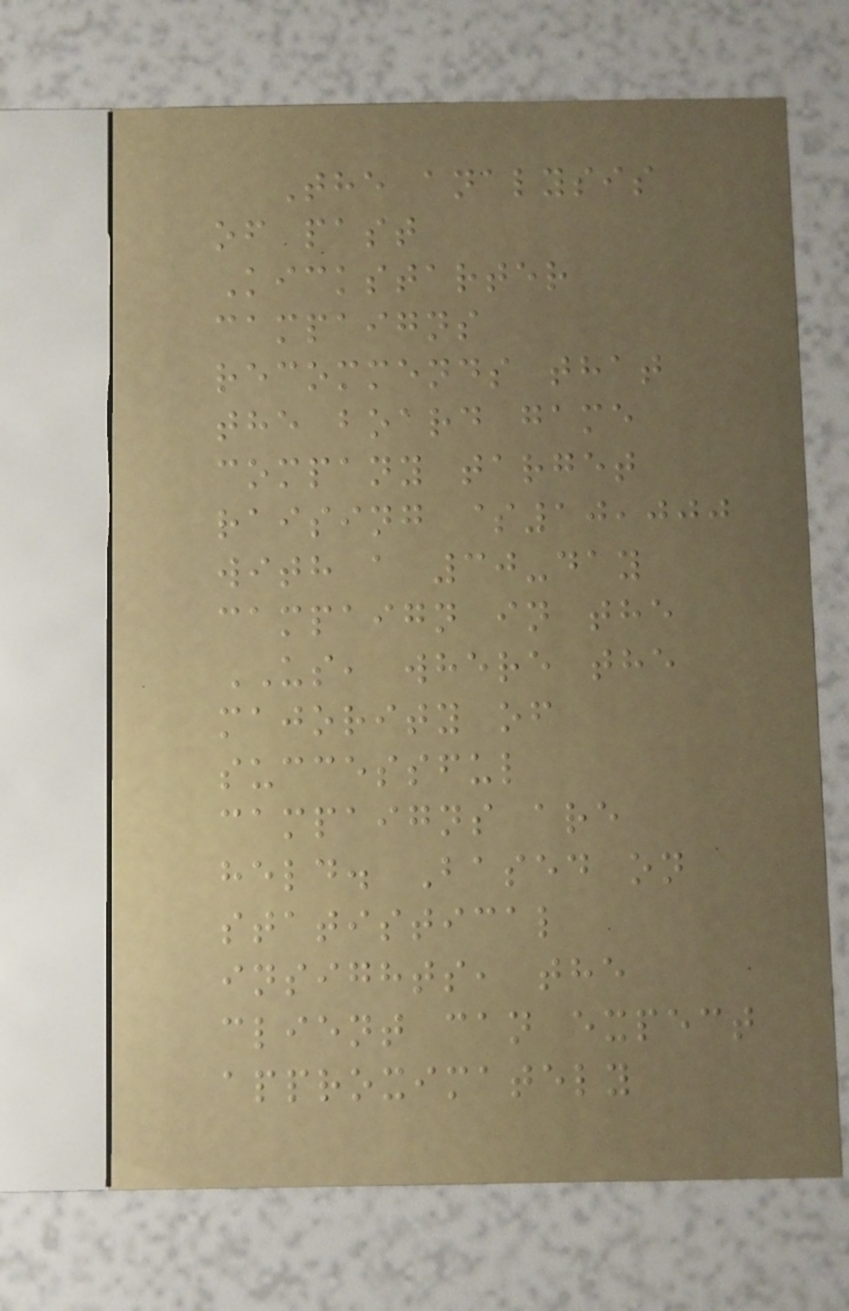The analysis
of past
Kickstarter
campaigns
recommends that
the board game
company target
raising $10,000
with a 30-day
campaign in the
US, where the
majority of
successful
campaigns are
held. Based on
statistical
insights, the
client can expect
approximately
